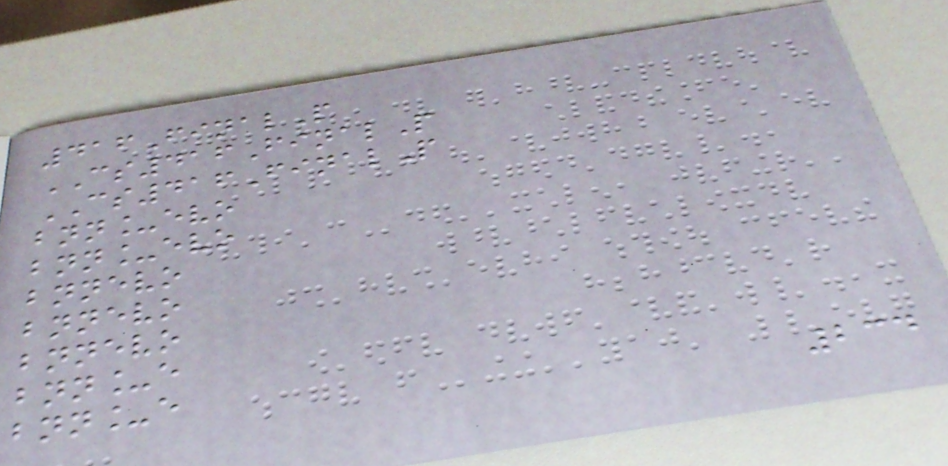416FinalP
CS416FinalP
CS416FinalP
bnn_evo
bnn_evo
bnnevo
bnnevo
bnnevo
bnn_e
bnn_e
234
